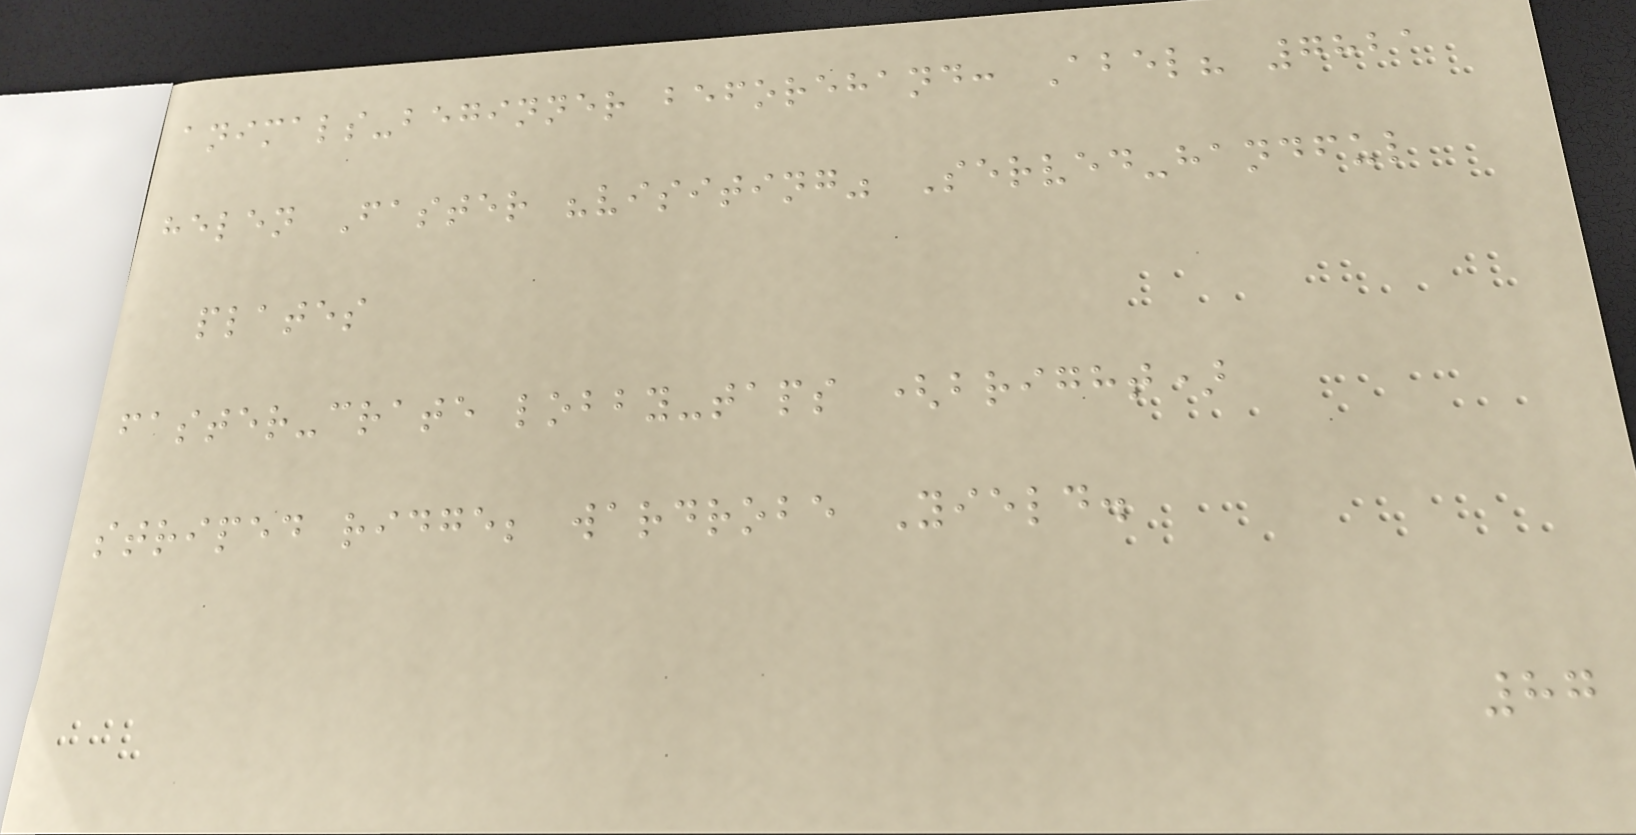animals-beginner beforehand: Abel? 7821
helen Faster "visiting" Served-handful
plates
faster-crate lobby-taps (bright)
striped ridge; wardrobe Yield.
87
